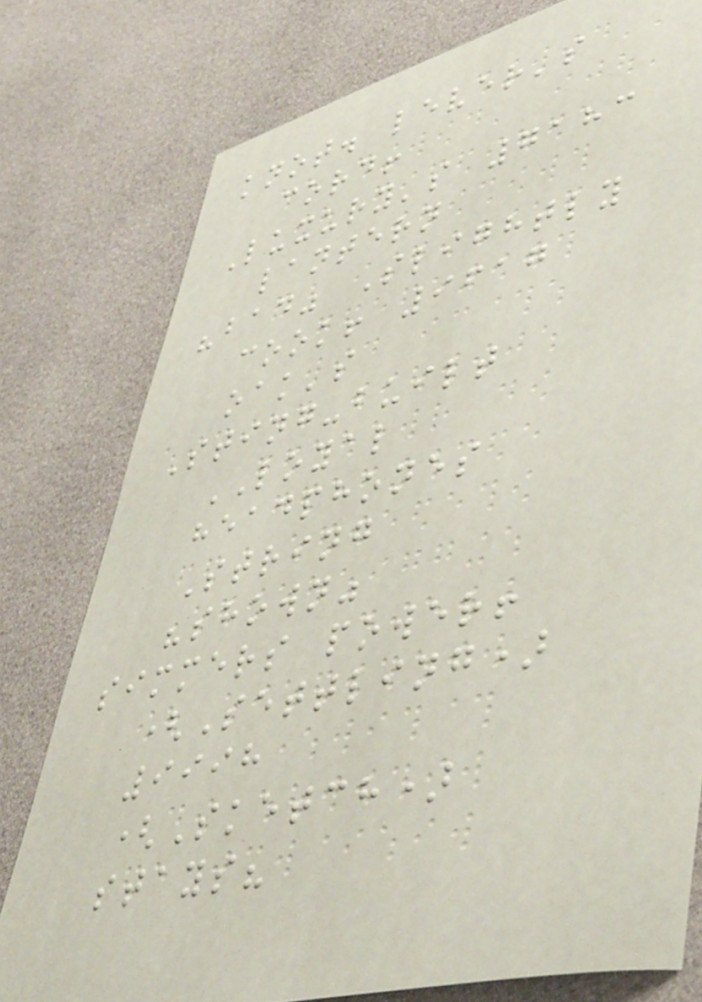knot. lever's
cord!
Luxury's 7183
lantern
"bad" Slightly
cook! 9617
oak's
Sting-built
LOYAL
headphones
String
"shown"
simmers power!
(Settling)
9998
(Sketch)
stays?
